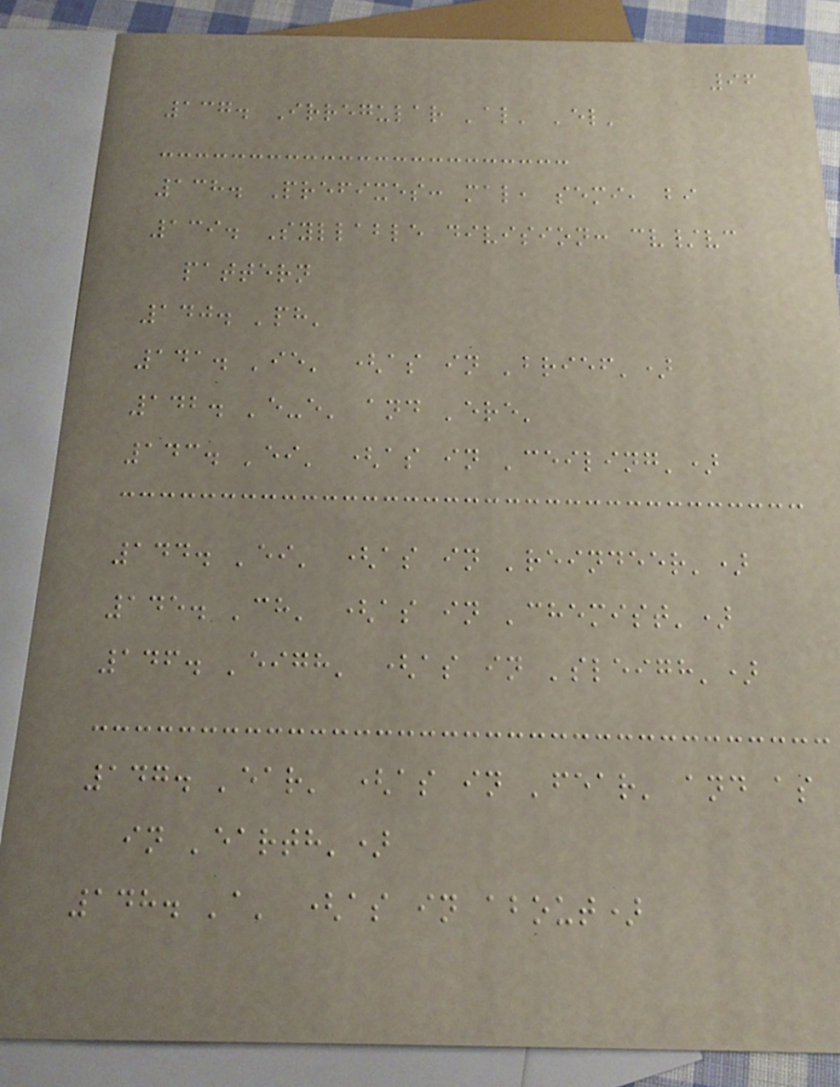96
137. Irregular 'al' 'el'
138. Prefixes: mal, semi, bi
139. Syllable division: cv/vc
pattern
140. 'ph'
141. 'ie' (as in 'brief')
142. 'e-e' and 'ere'
143. 'ei' (as in 'ceiling')
144. 'ei' (as in 'reindeer')
145. 'ch' (as in 'chemist')
146. 'eigh' (as in 'sleigh')
147. 'ear' (as in 'fear' and as
in 'earth')
148. 'a' (as in about)
